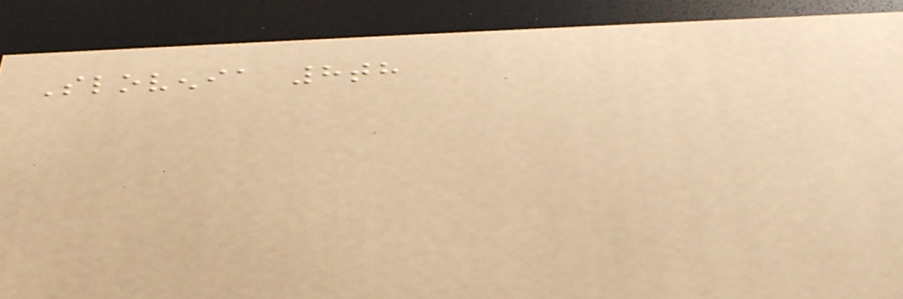Slovenia 8th
